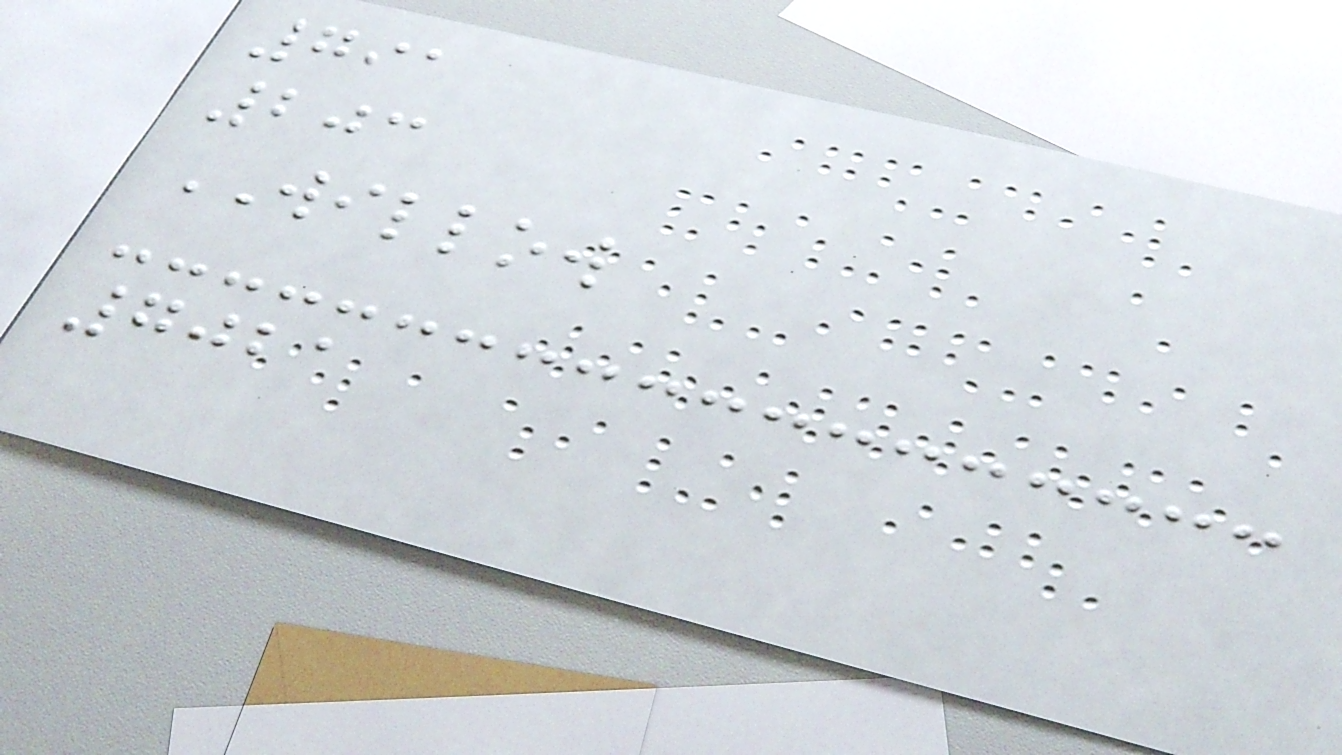791
203
WILLOW
7021
